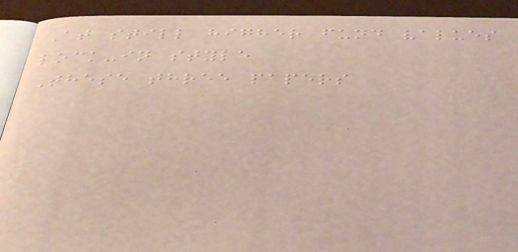At still higher fund values
lock-in style
These three papers
